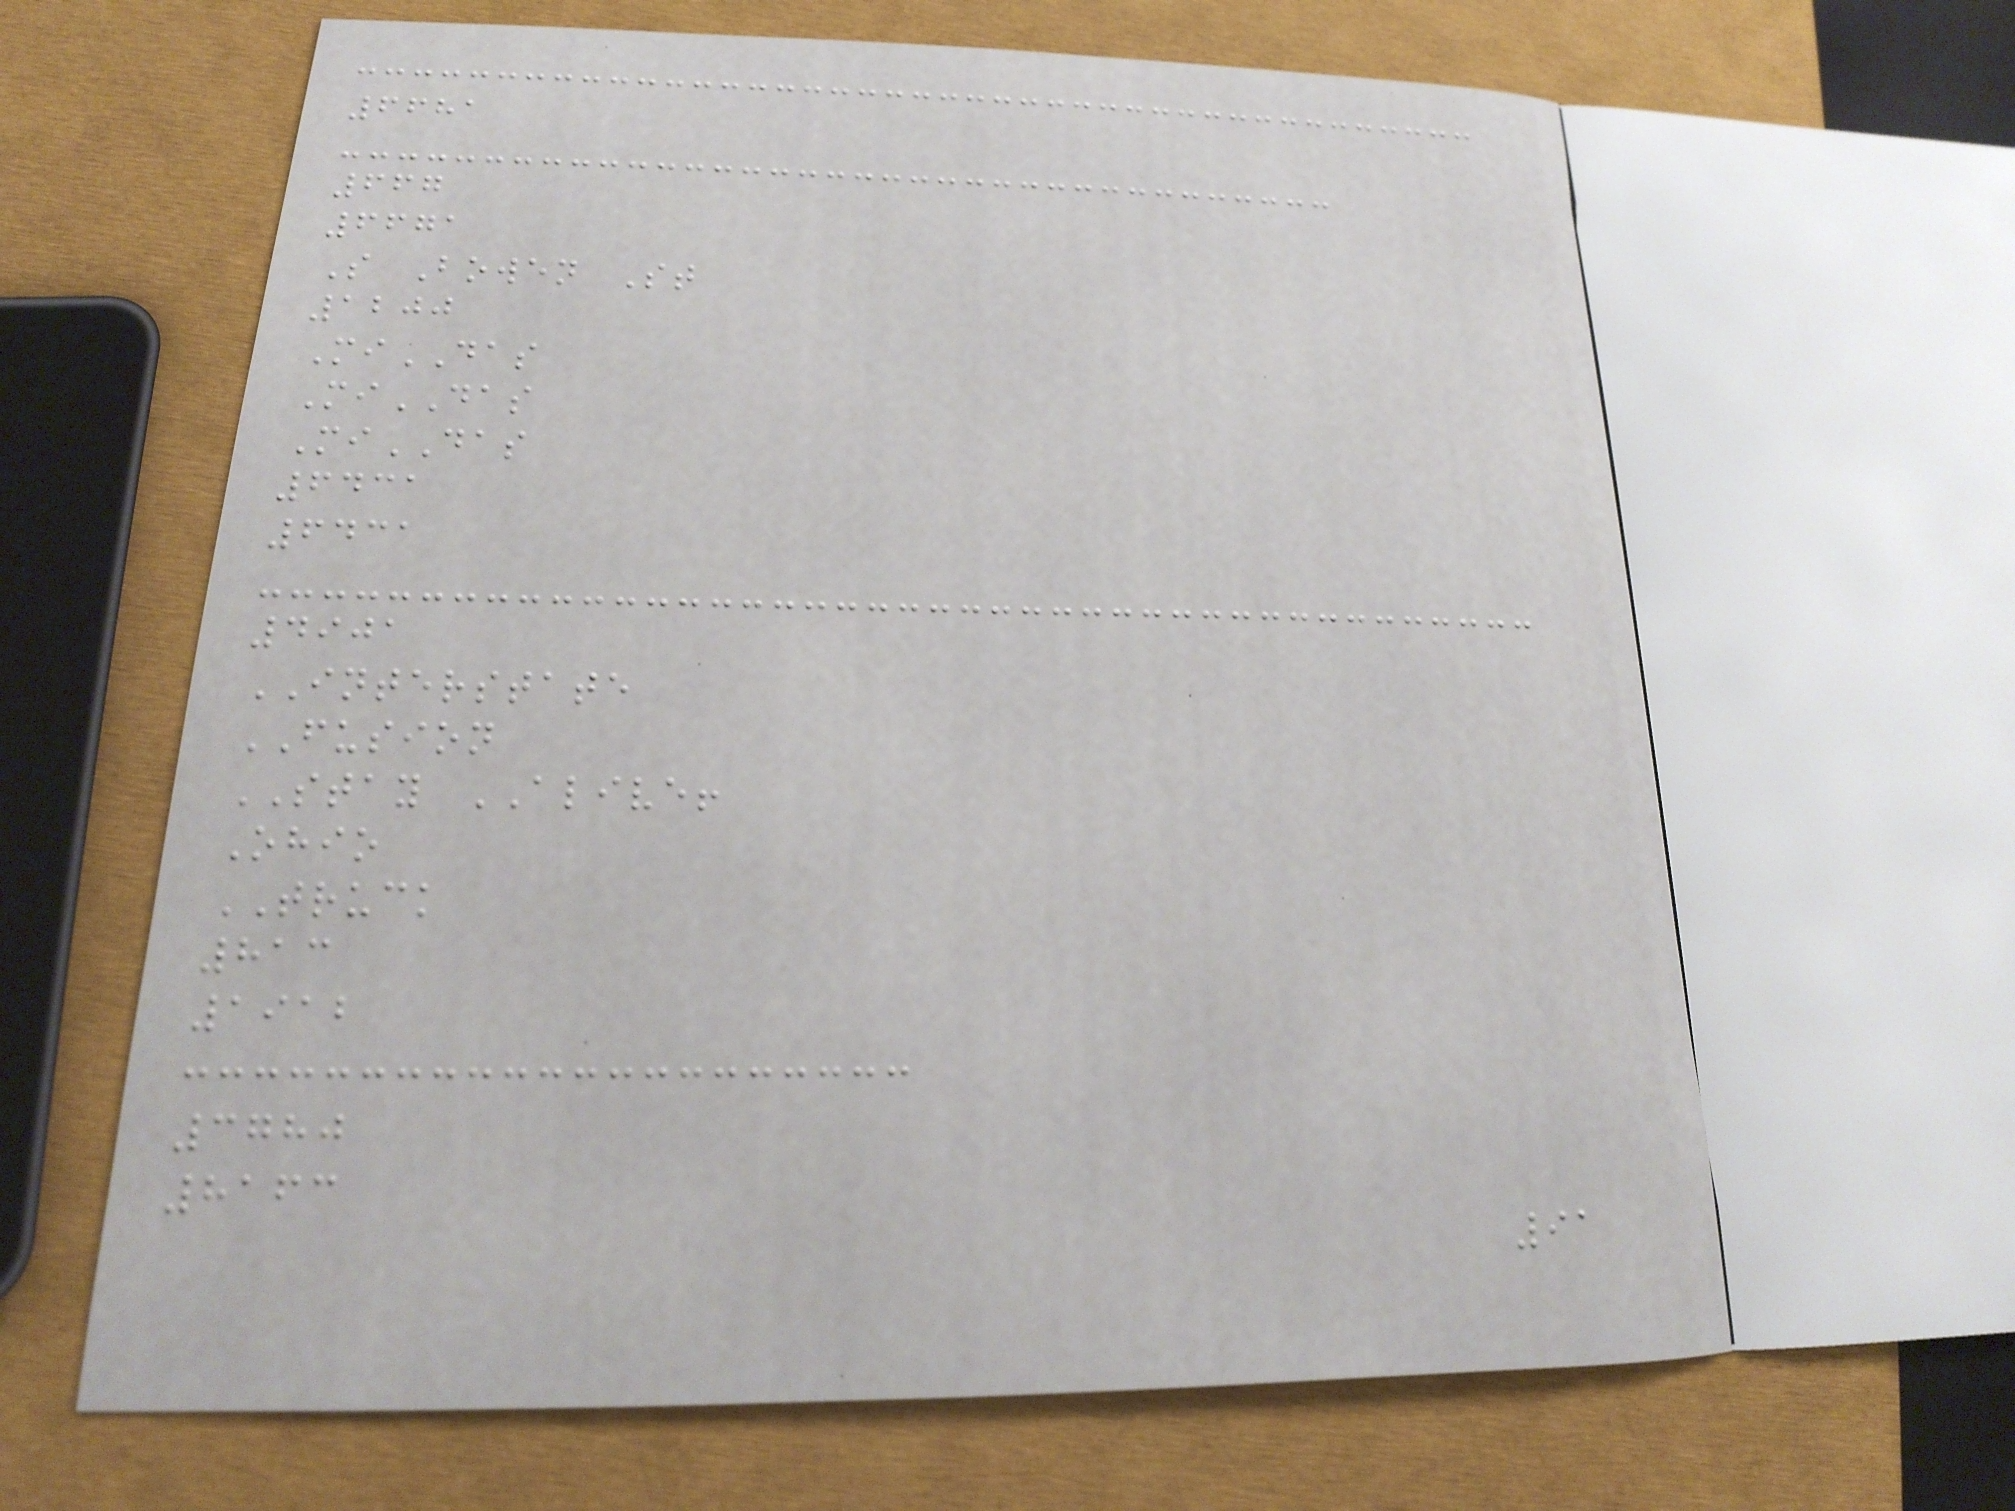6681
667
6671
S Bowen St
1200
MiDAS
MiDAS
MiDAS
6431
6431
4901
INTERSTATE
FUSION
STAY ALIVE!
Ohio
TRUCK
813
1912
3780
8163
91
